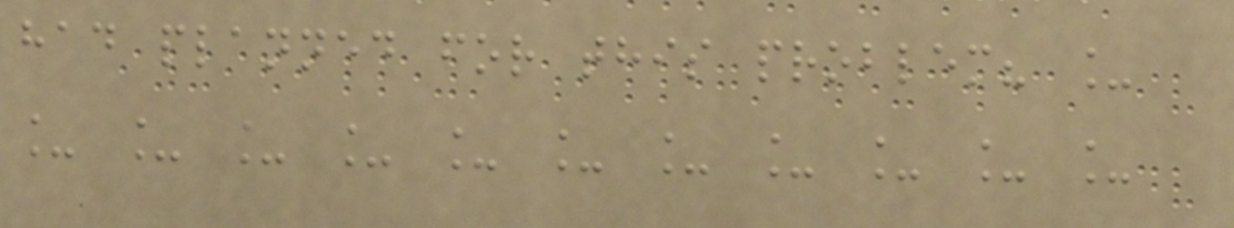had planned for this problem? _
_ _ _ _ _ _ _ _ _ _ _
